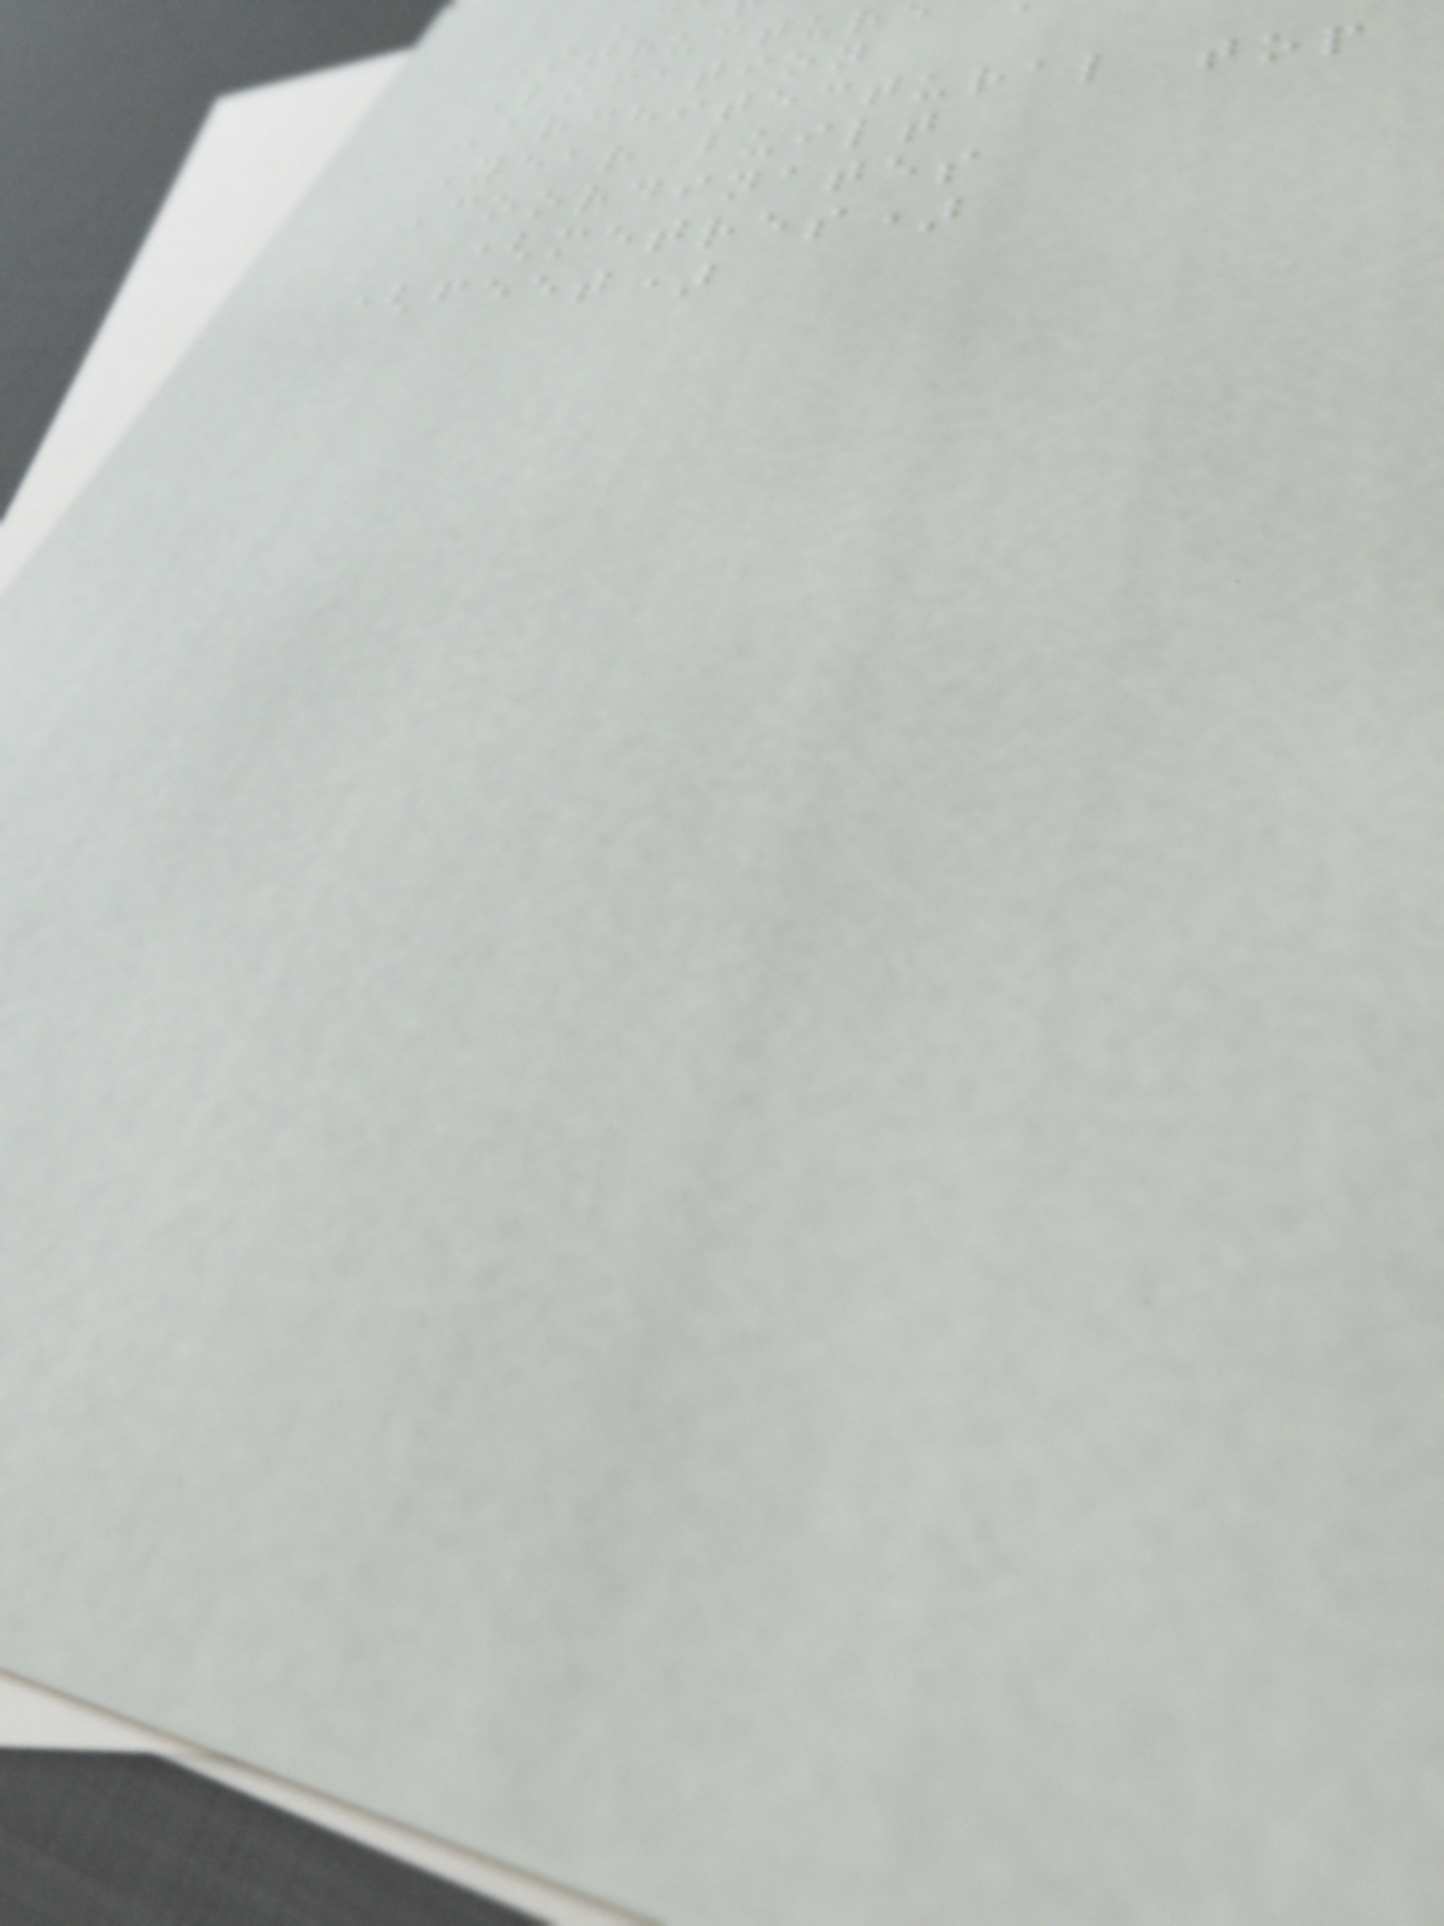Structur
Location
Architectural top
Year built
Coordinates
(metres)
(feet)
